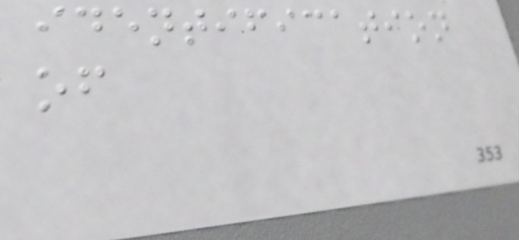identification
of
